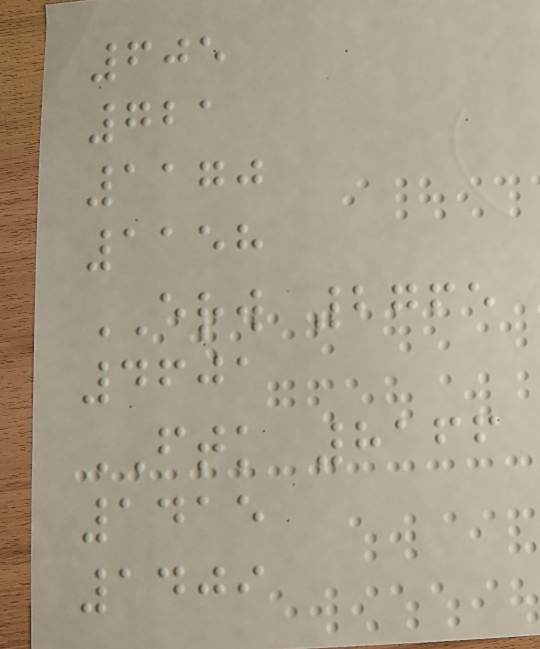605
721
1170
1158
ERW 2765
4601
FTK 8166
1415
1409
